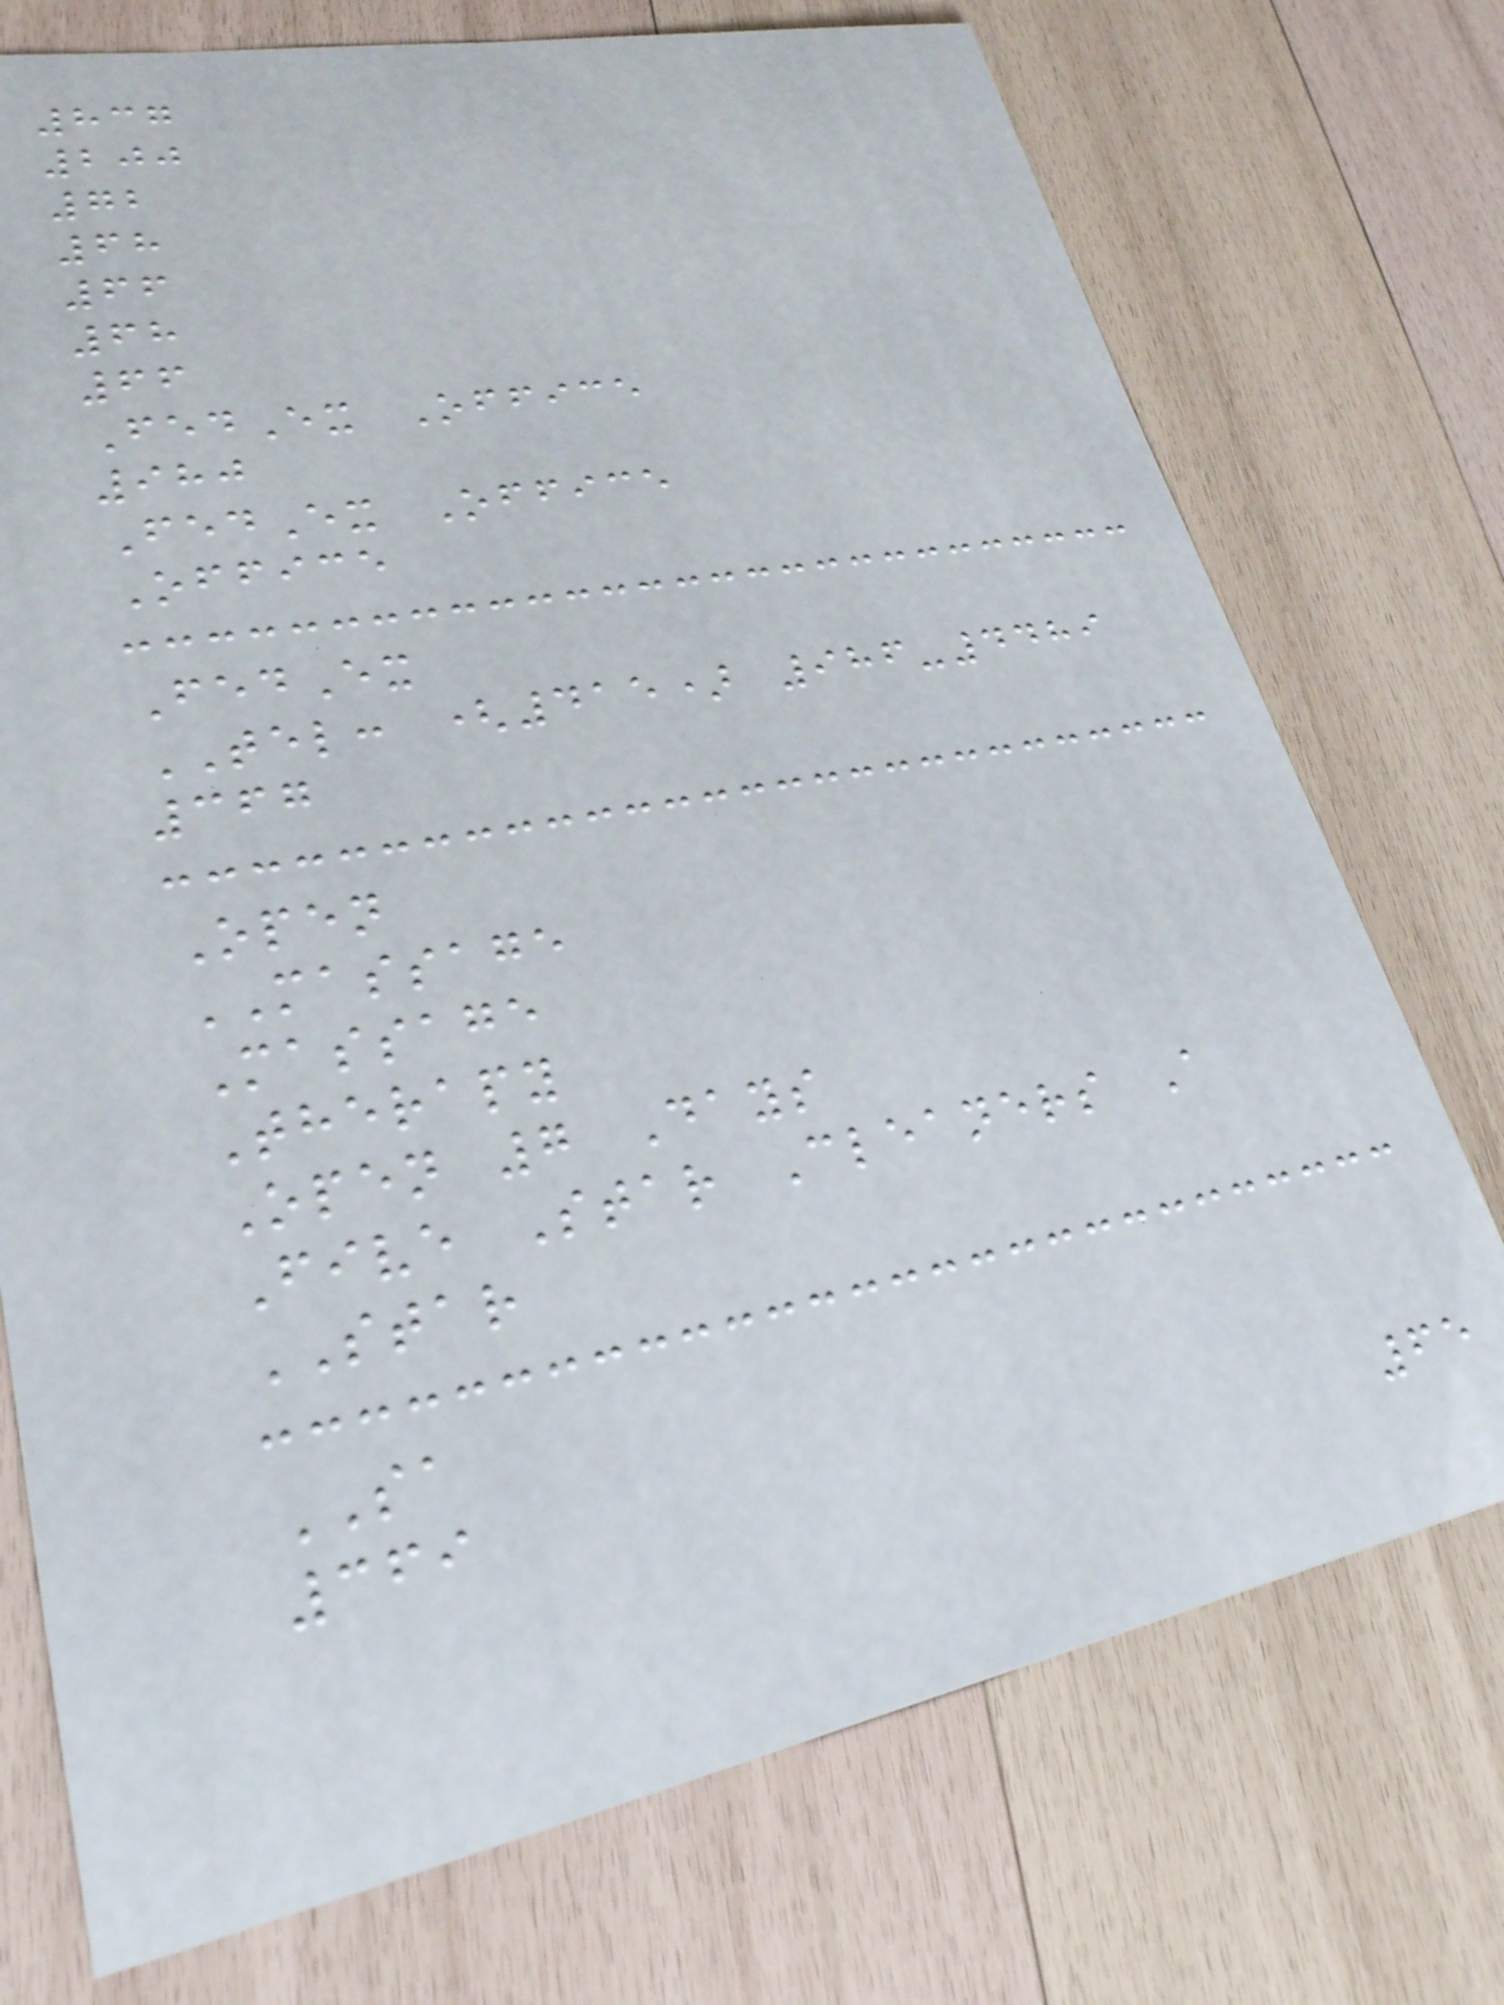837
200
72
68
66
68
66
FedEx Office
980
FedEx Office
Office
FedEx
TEL: (415) 986-4489
367
Open
MASSAGE
Massage
Therapy
Open 7 Days
Five Star Cleaners A
STAR
SA
369
65
